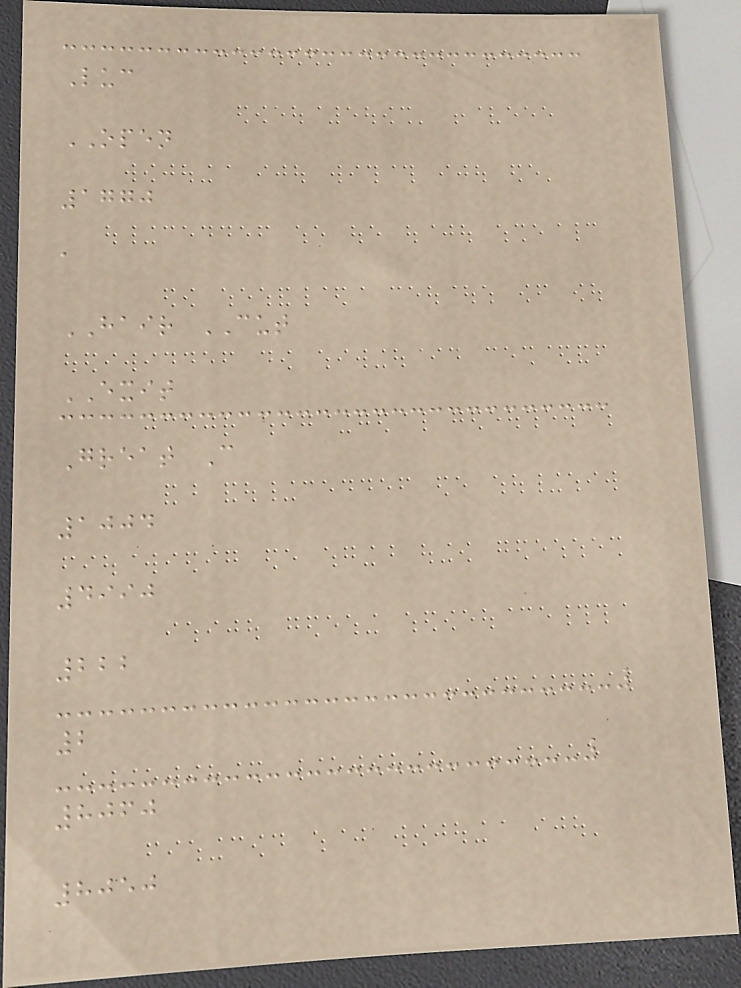Luc
OPEN
1770
a
HAIR CUT
EXIT
Great C
1004
4990
222
2
8060
8050
